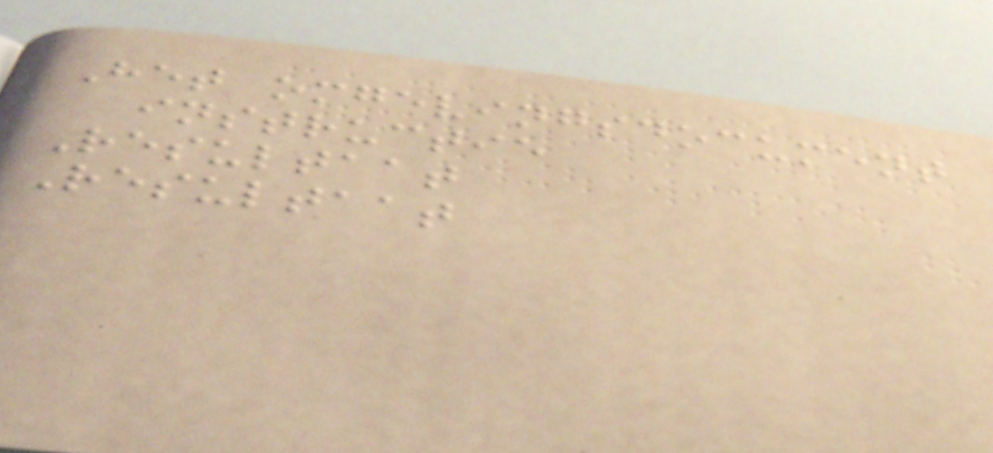Het omgevingsdocument
instructie
Resultaat
Resultaat
